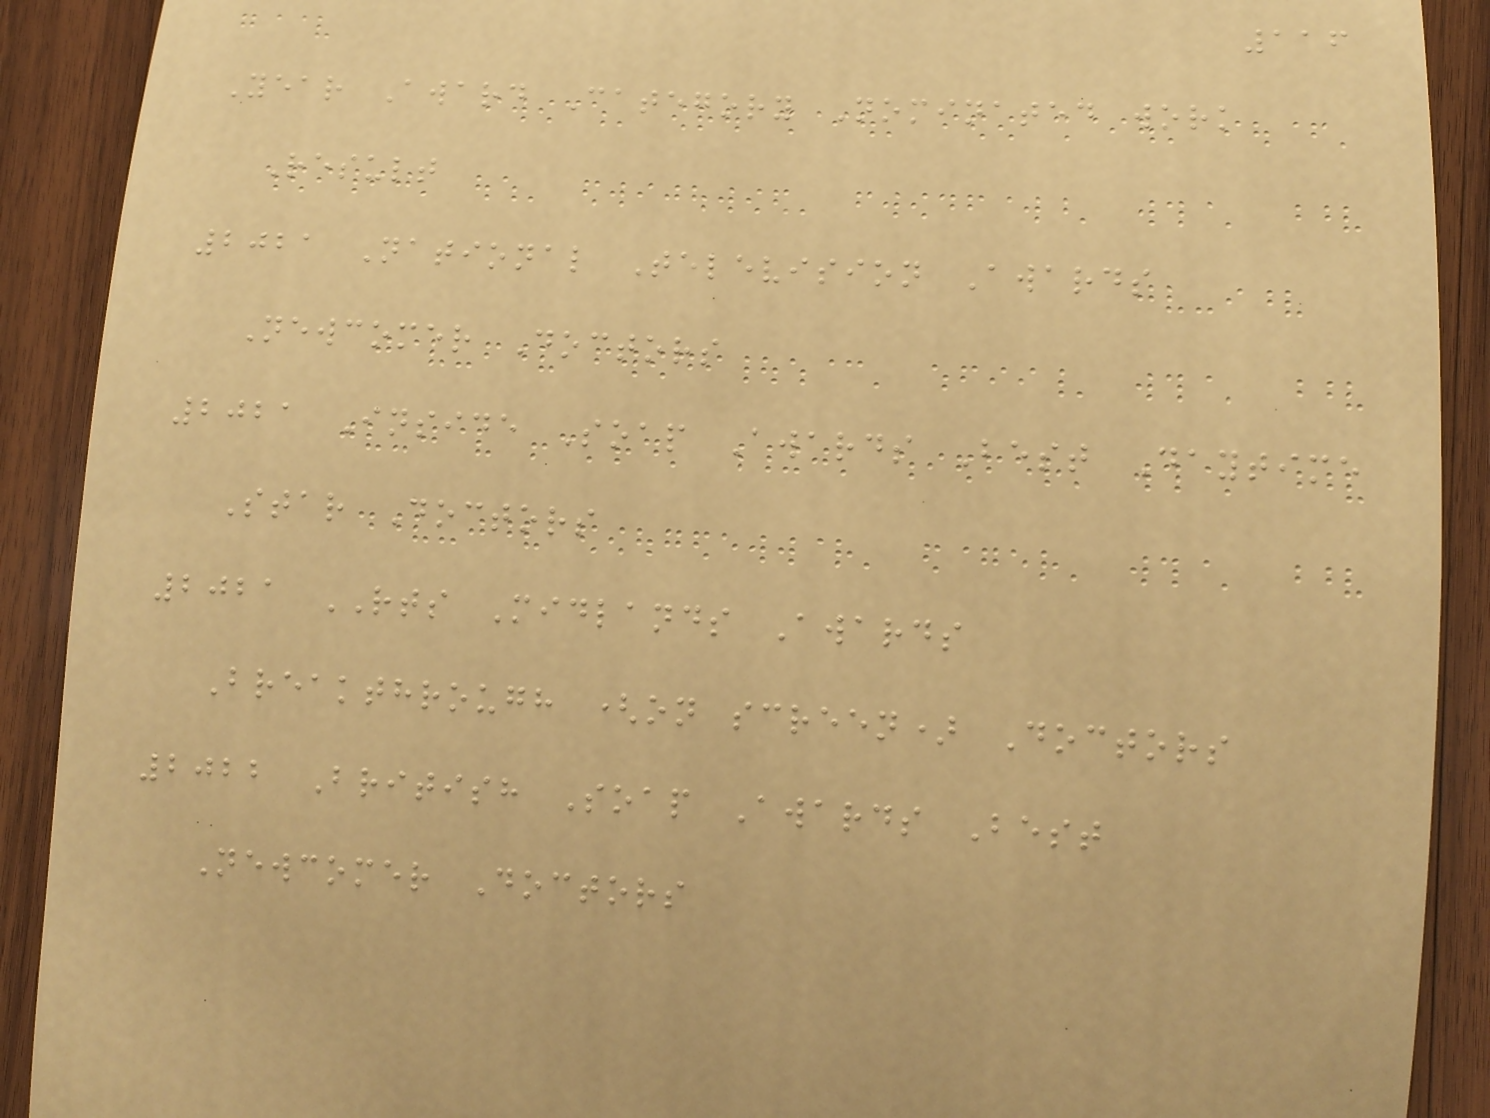116
Year Award Category Nominated work
Result
2021 National Television Awards
Newcomer Doctors
2021 Inside Soap Awards Best Daytime
Star Doctors
2021 RTS Midlands Awards
Breakthrough (on screen) Doctors
2022 British Soap Awards Best
Newcomer Doctors
